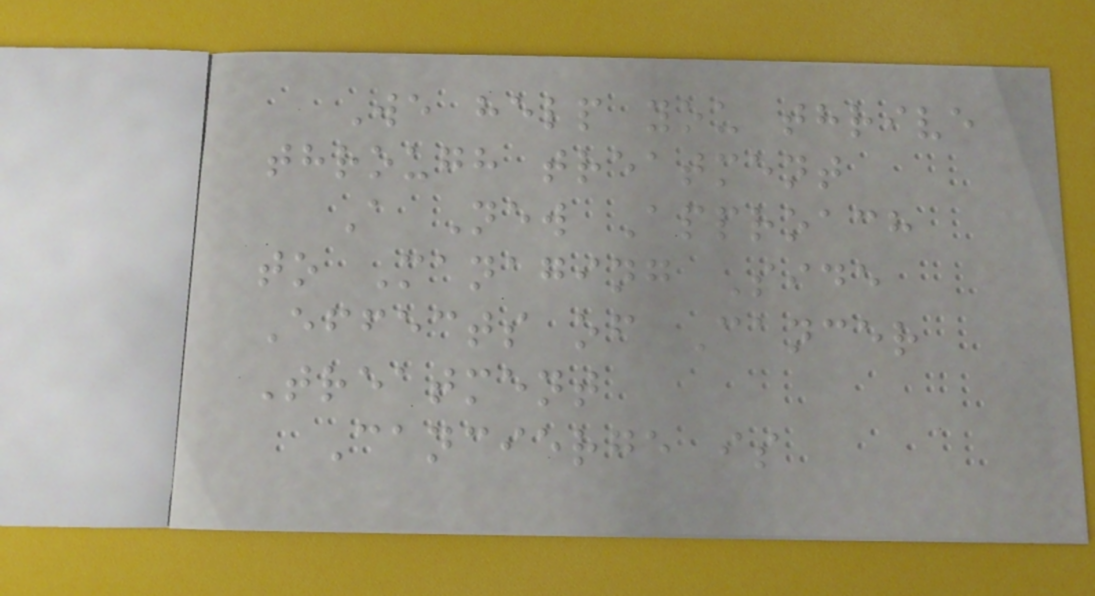We help you thrive
through treatment
A New Approach
to Managing Side
Effects of Cancer
Treatment
Cancierge is
